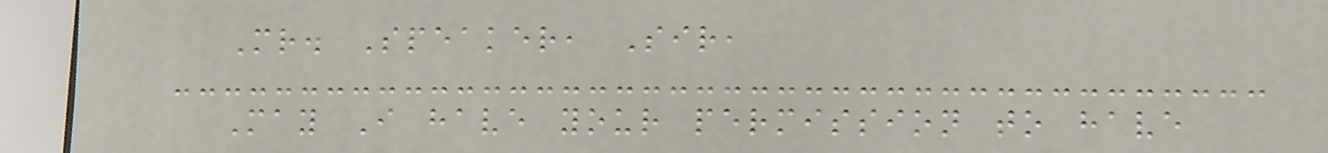Mr. Speaker, Sir,
May I have your permission to have
